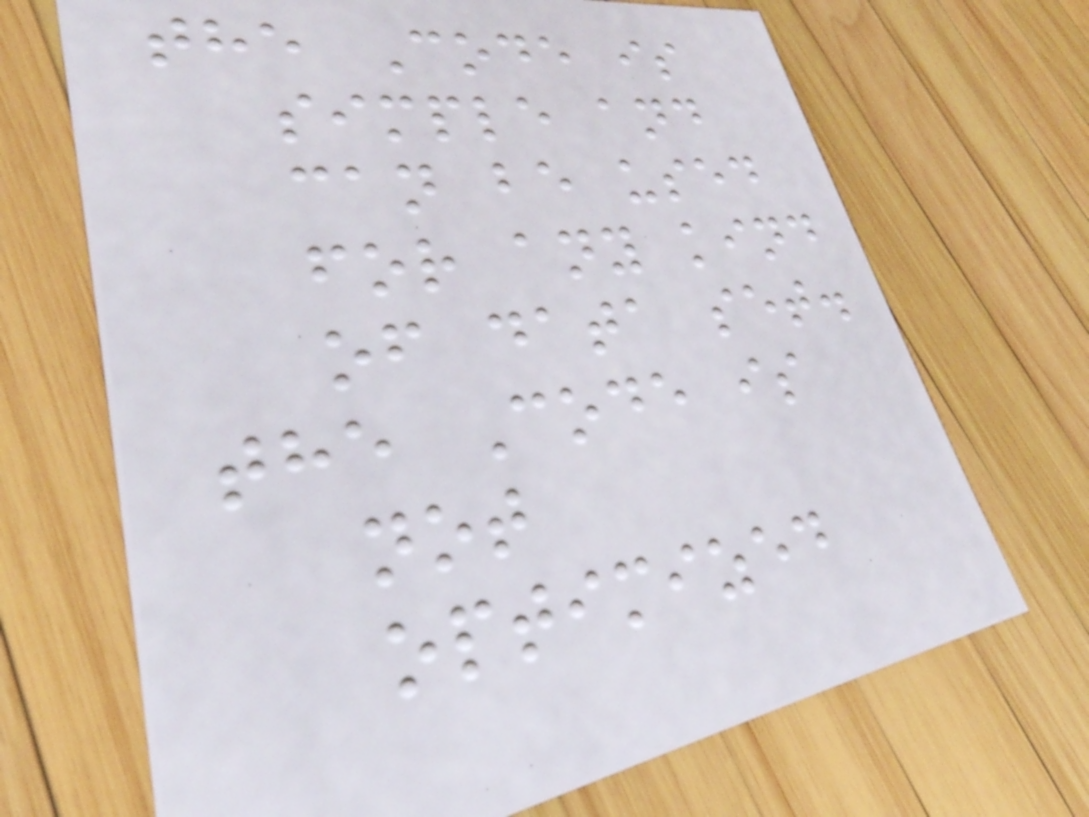the Code is
simple and
can be used
for any kind
of data set.
the Code is
not
optimized
